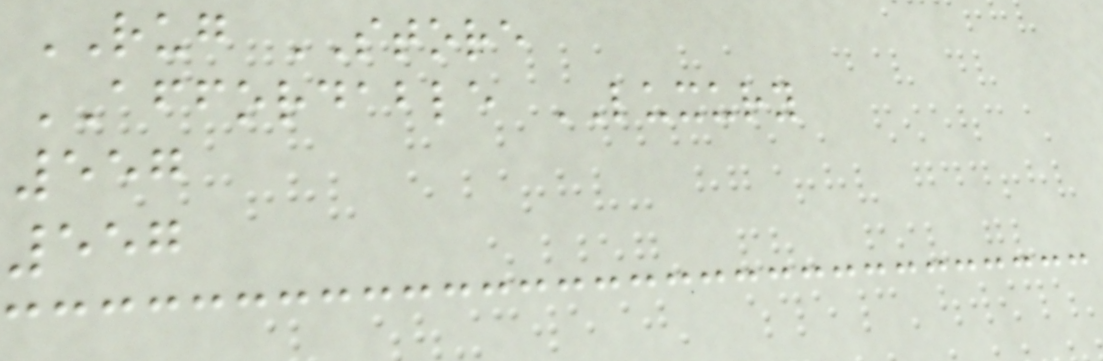RUG STORE
AFFORDABLE LUXURY
557
557
